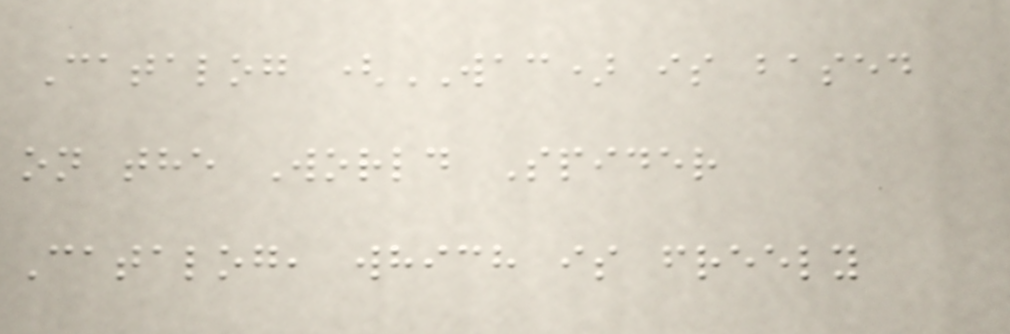Catalog (WAC) is based
on the World Spider
Catalog, which is freely
